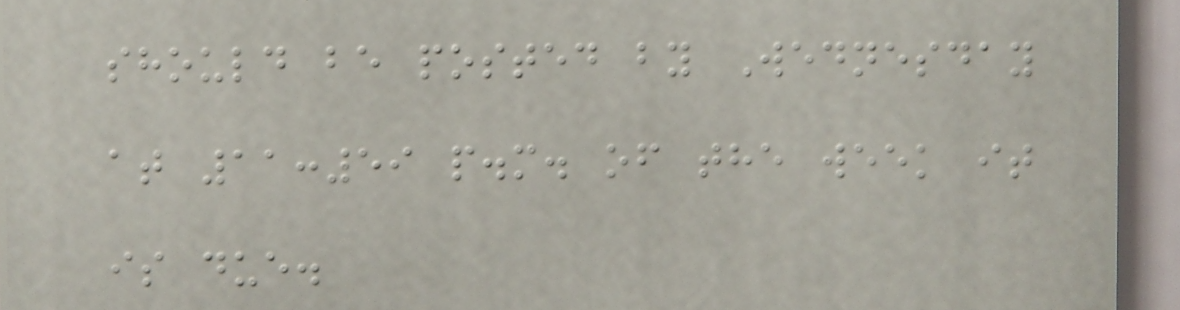should be posted by Wednesday
at 11:59 p.m. of the week it
is due.
